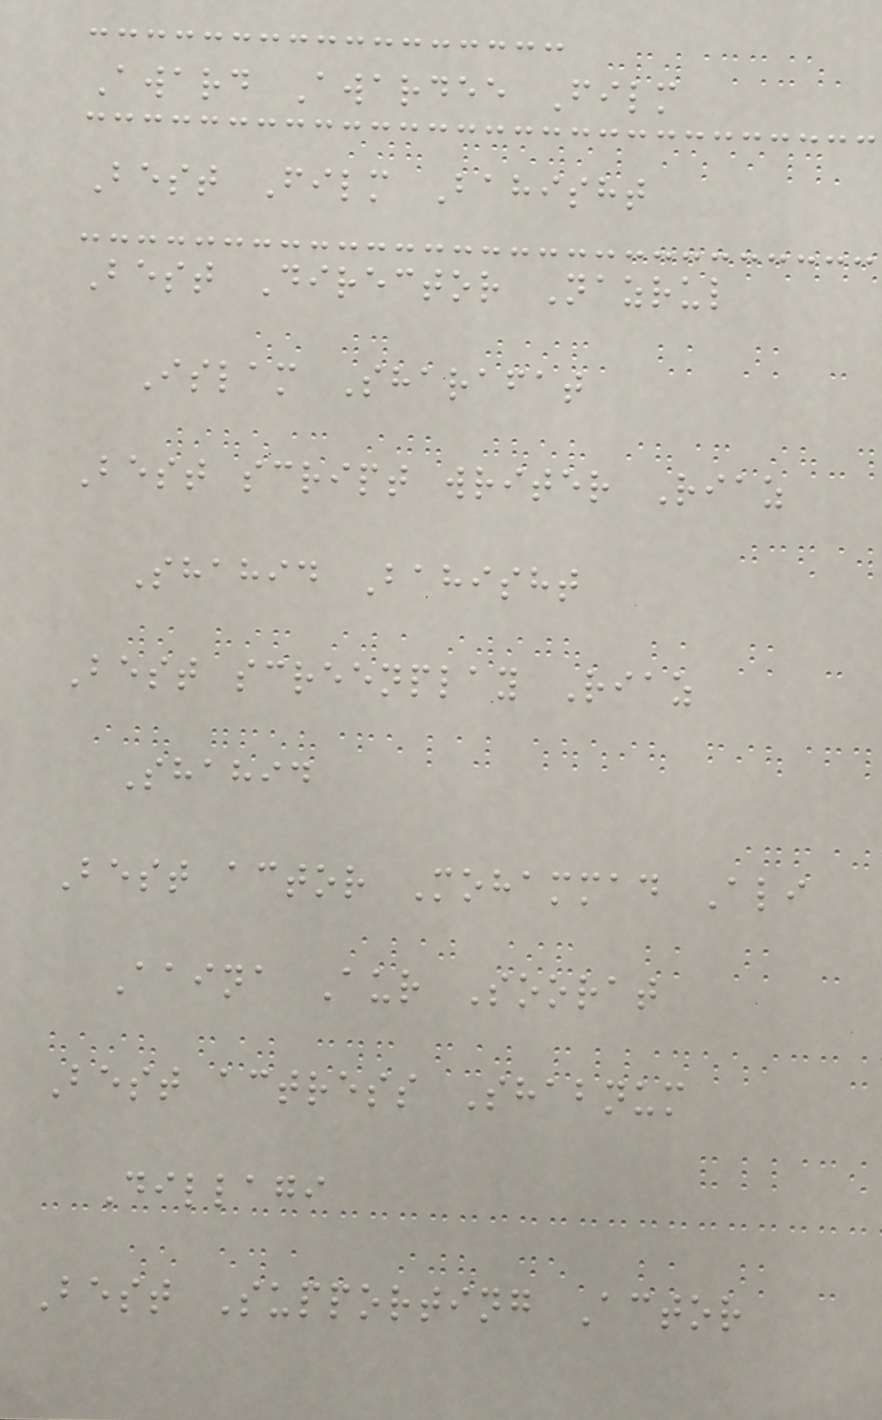Award Awardee Film
Best Film Bahisht
Best Director Nazrul
Islam Sharafat
Best script writer Riaz
Shahid Bahisht
Best screenplay Riaz
Shahid
Best actor Mohammad Ali
Aaina Aur Soorat
Best actress Shabnum
Dillagi
Best Supporting Actor
